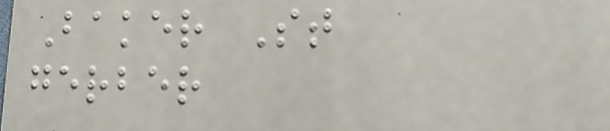Baker St
gerber
